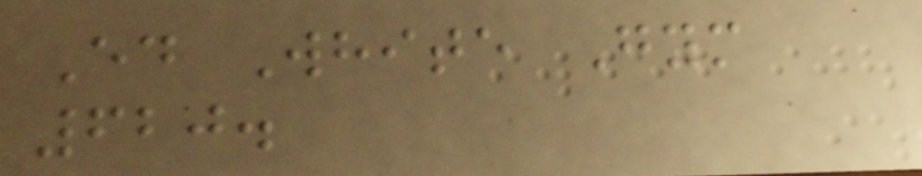Ed White Gym
620.
